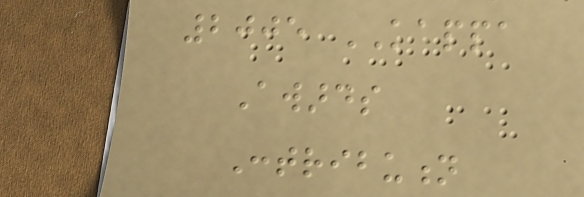2005 KAPPA
Awards
Contribution
